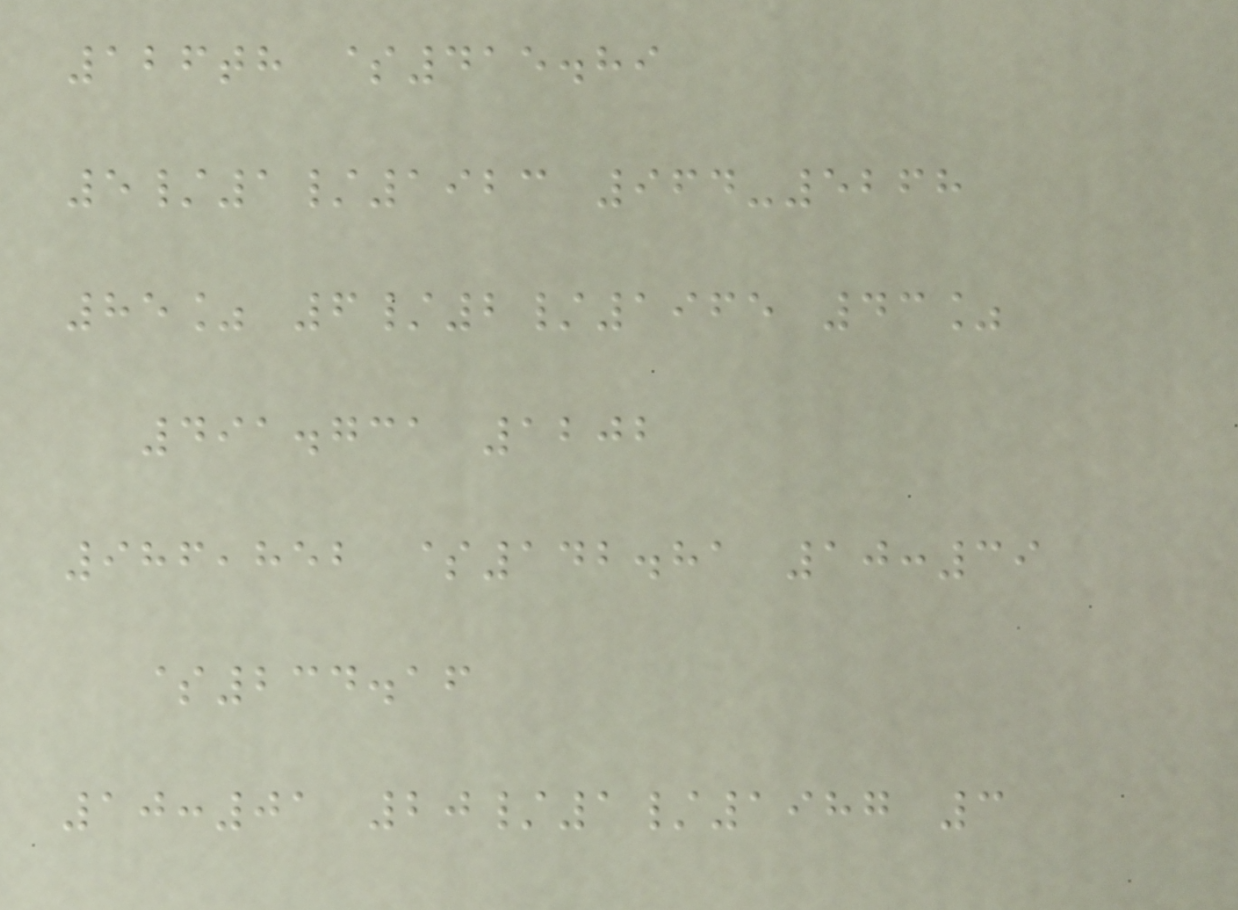126th $415.89
5/1/1923 964-5268
85% 6/2/1965 43%
491.731 1202
986,852 $142.81 10:39
$234.16
10:01 20/1/1987 3
